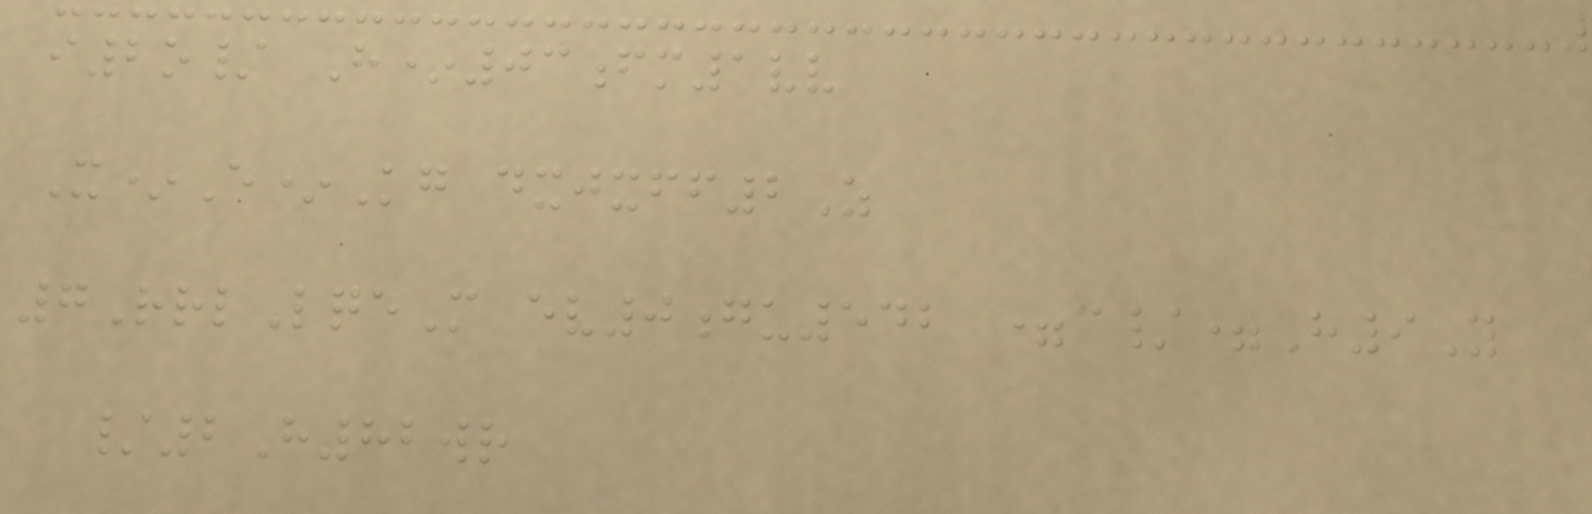i2o/ H*03fm1vv
X*E*Kg dxjxff2Z
7RrlLqeM ev0gu542 =c/=H9Y
/2H82wr
